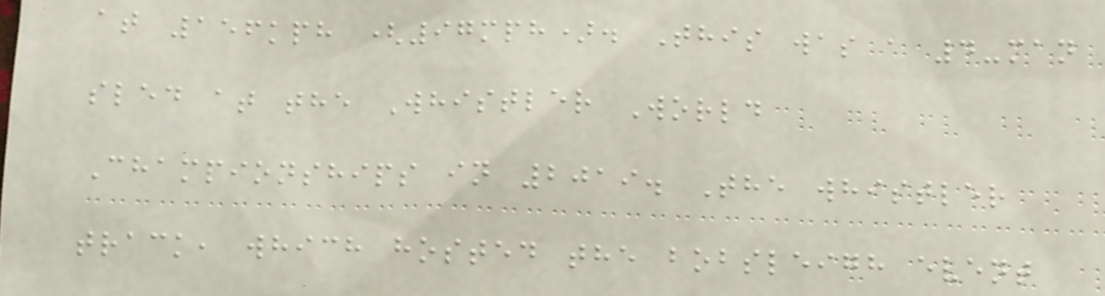at 156kph (97mph). This was a 4-man
sled at the Whistler World
Championships in 2019. The whistler
track, which hosted the bobsleigh event
